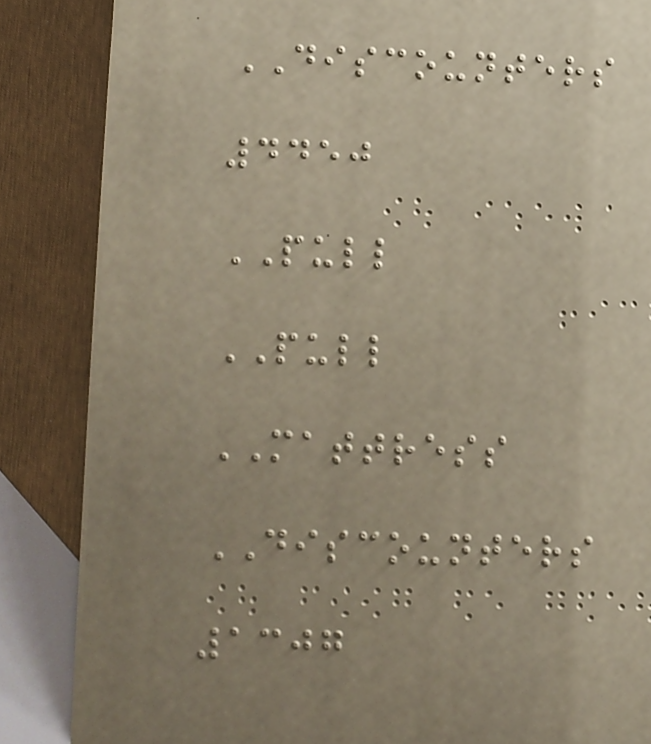DISCOUNTERS
4450
PULL
PULL
MATTRESS
DISCOUNTERS
1307
